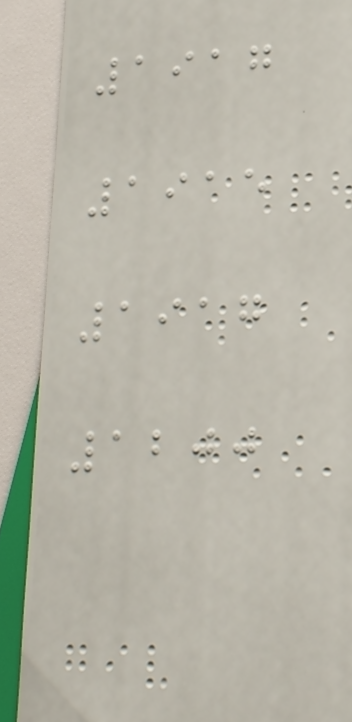1917
1915
1917
1200
